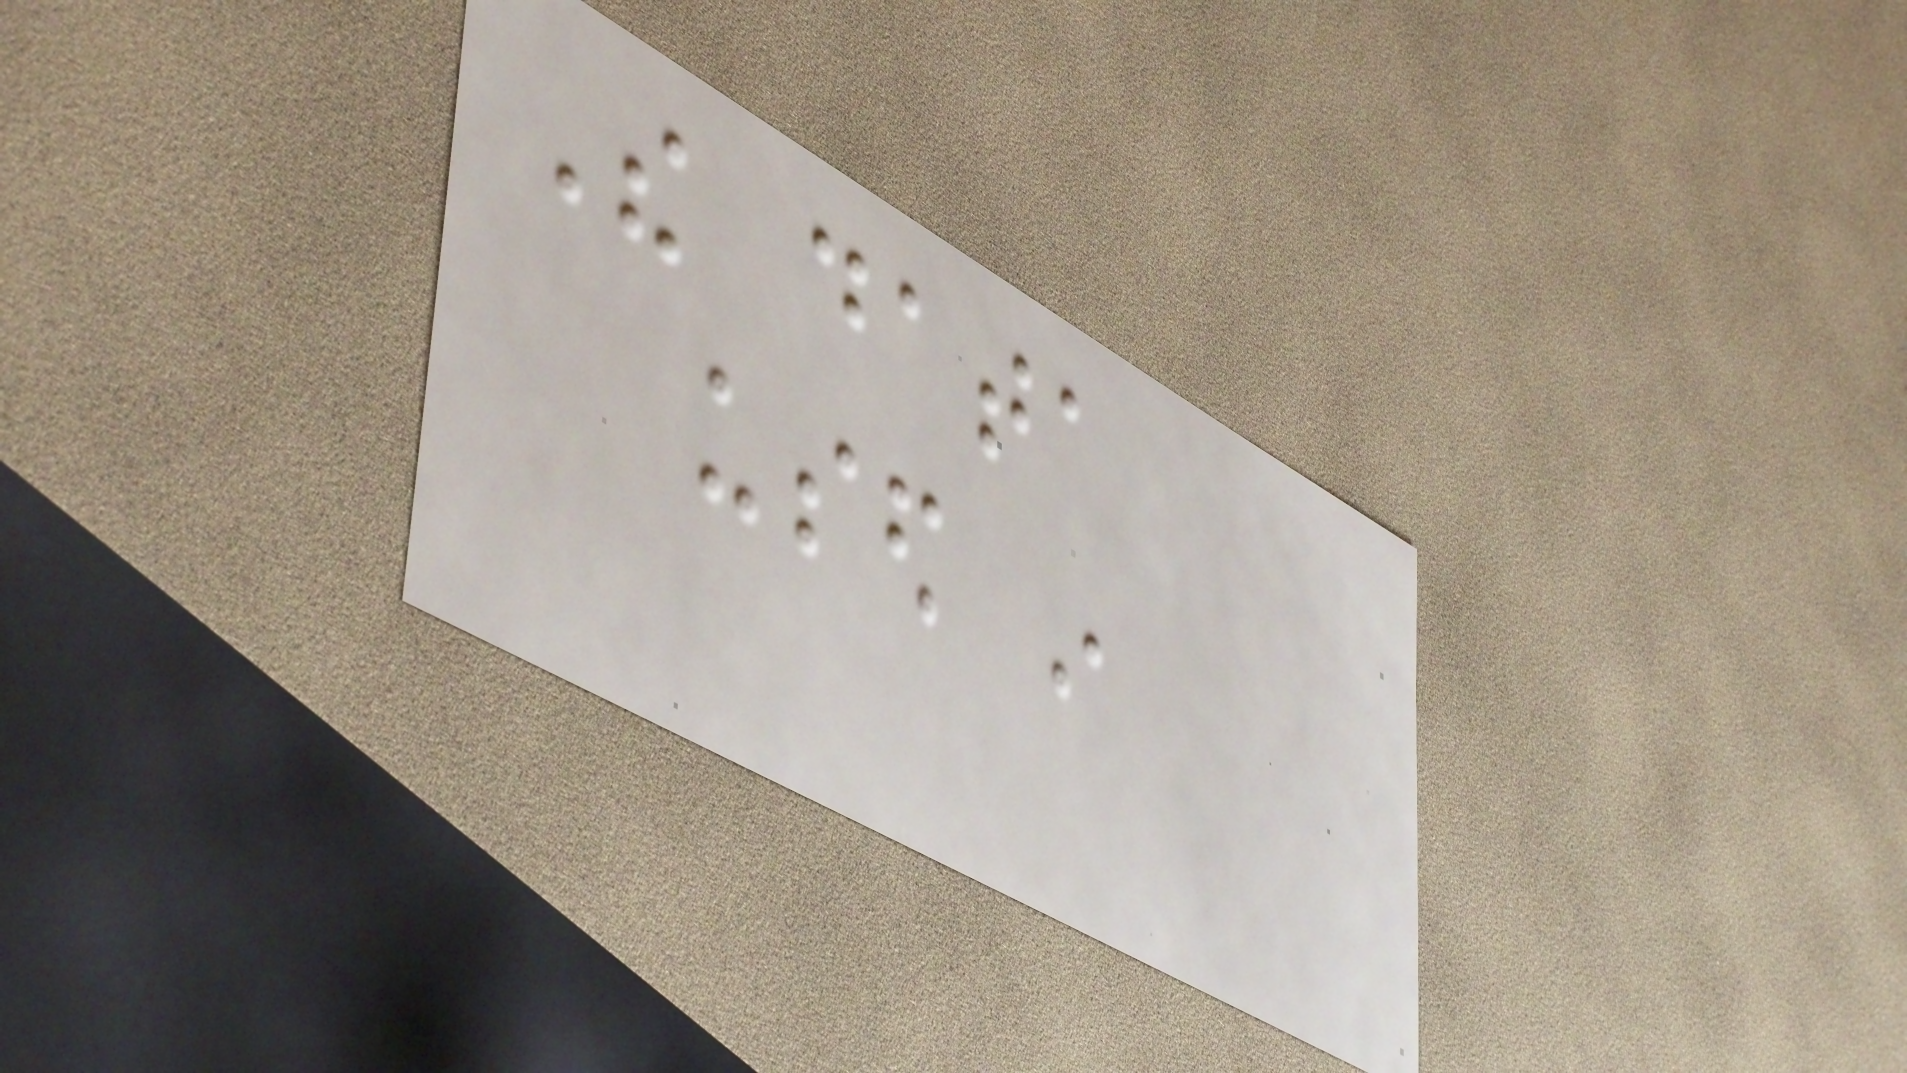The data
used in
